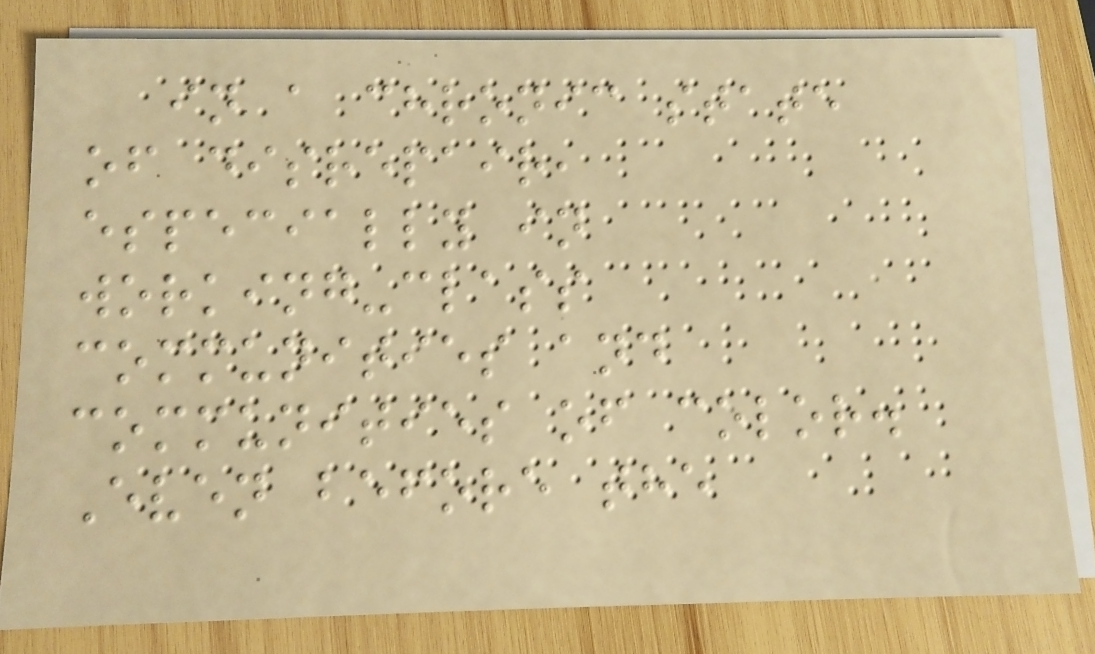in a chronic state
of disrepair,
especially in
working-class
communities and
communities of color.
Even before the
